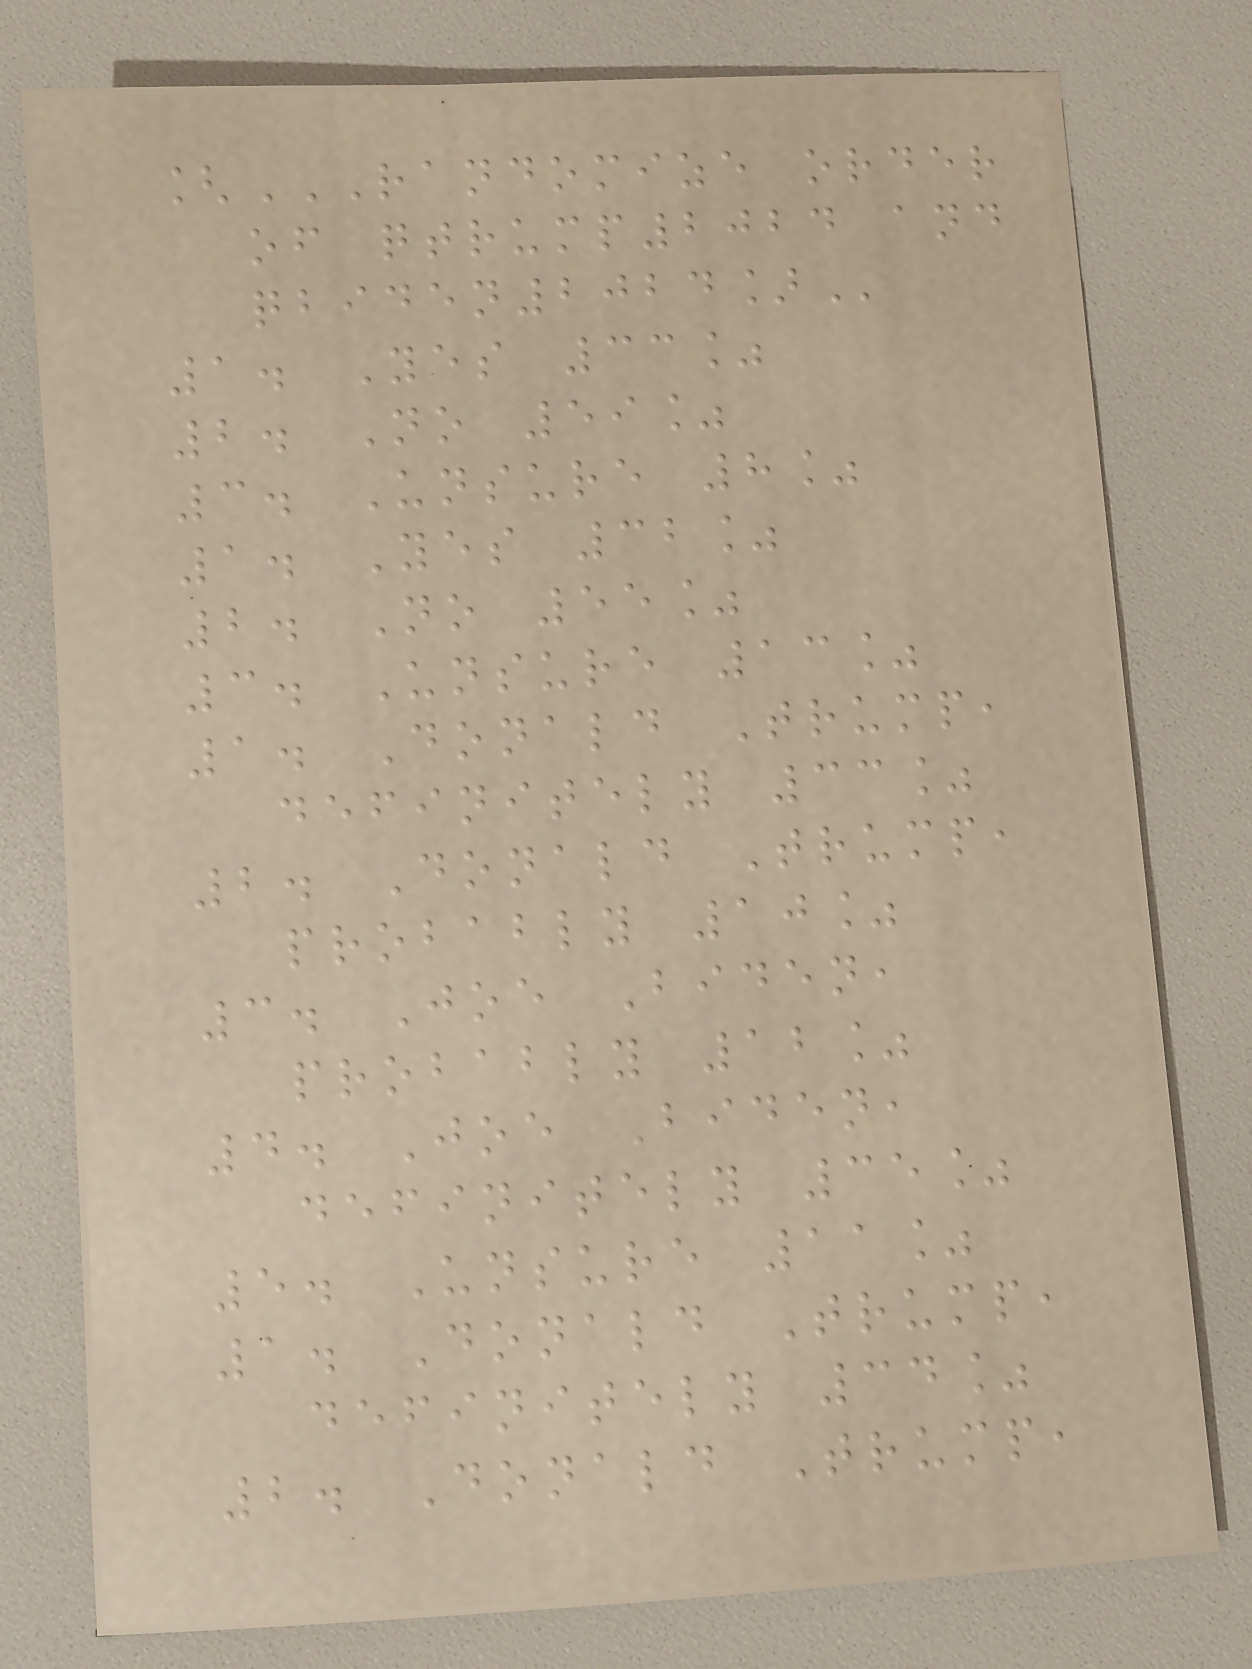[RANDOMIZE ORDER
OF QTRUMP2024 AND
QBIDEN2024]
1. Yes 33%
2. No 59%
3. Unsure 8%
1. Yes 32%
2. No 55%
3. Unsure 13%
1. Donald Trump,
definitely 33%
2. Donald Trump,
probably 10%
3. Joe Biden,
probably 12%
4. Joe Biden,
definitely 35%
5. Unsure 11%
1. Donald Trump,
definitely 34%
2. Donald Trump,
